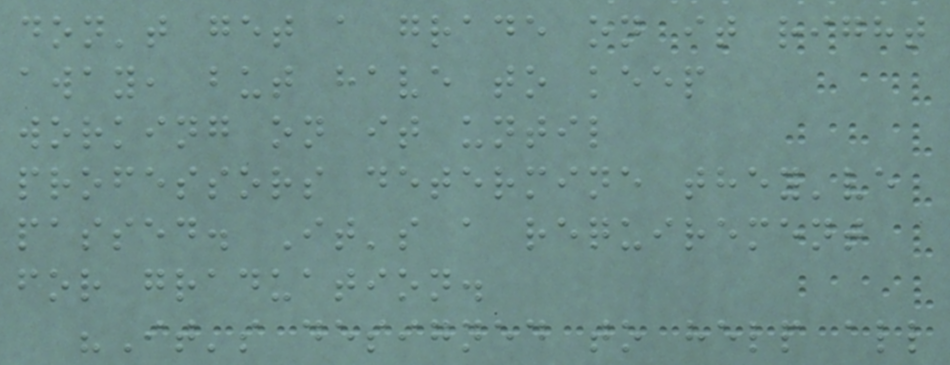don't get a grade on it right
away, but have to keep
working on it until
professors determine they've
passed. It's a requirement
for graduation.
"It's designed to help all
